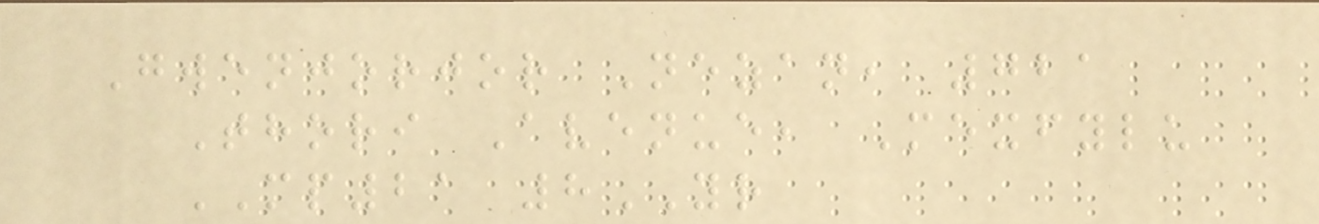Gwenjorjor Nezan, 721
Thori Avenue, Mexfylu
MP21 8YR
